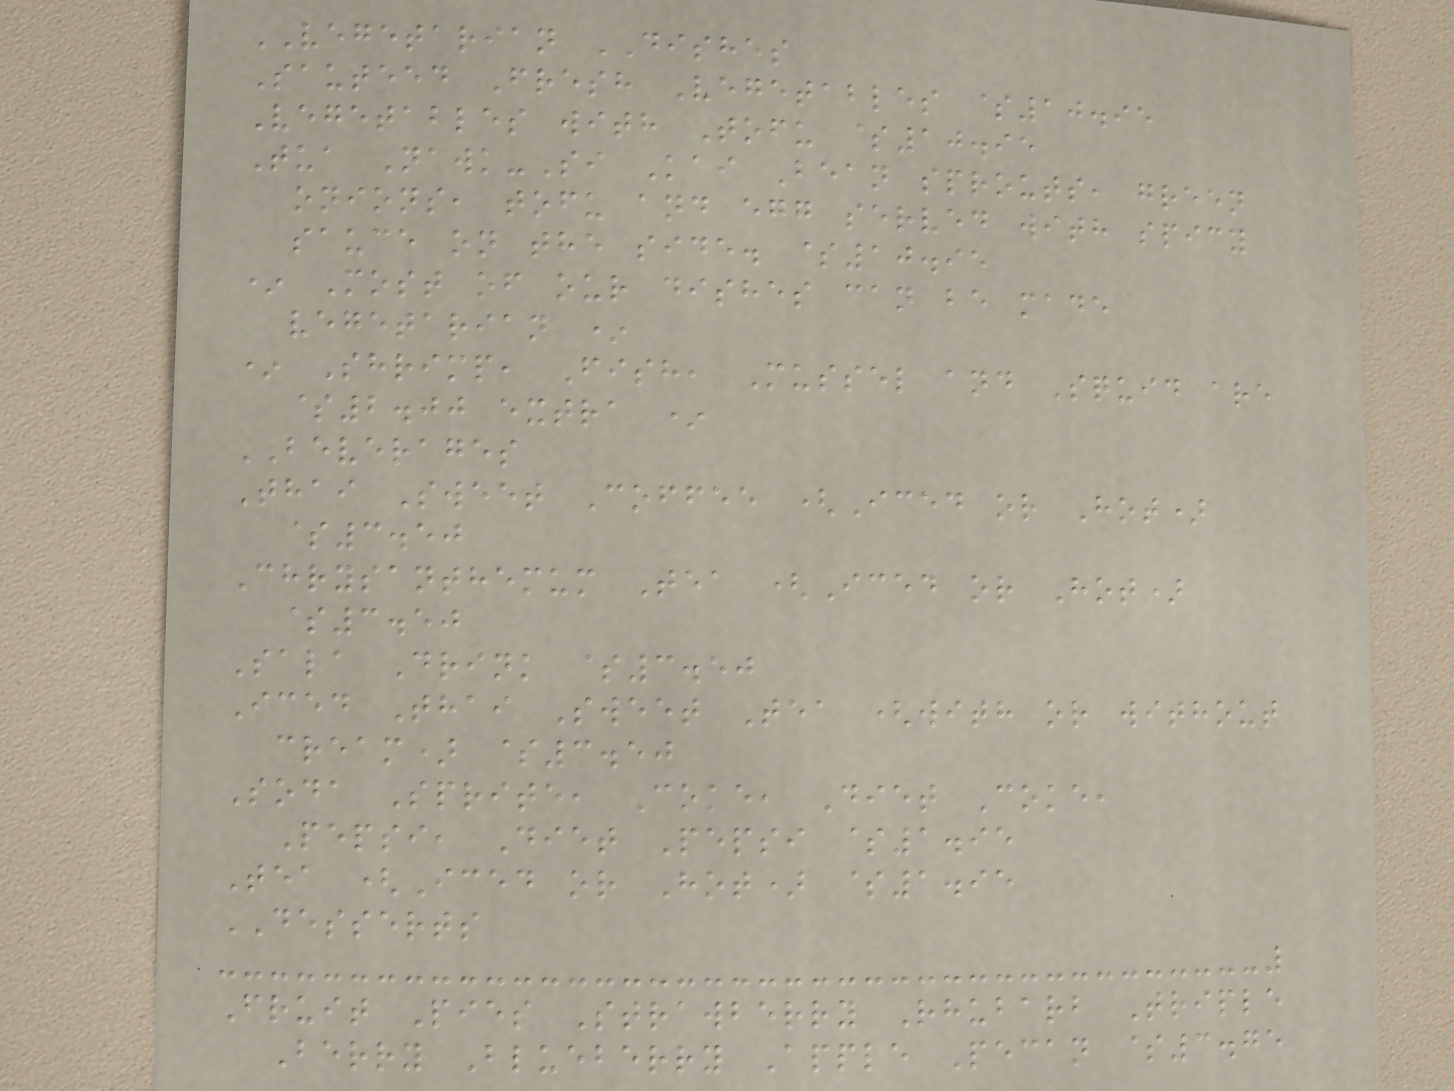VEGETARIAN DISHES
Sauteed Fresh Vegetables $10.95
Vegetables with Tofu $10.95
Tua Nawk-Si Kai Bean sprouts, green
onions, tofu and egg served with spicy
sauce on the side. $10.95
* Most of our dishes can be made
vegetarian *
* Shrimp, Fish, Mussel and Squid are
$2.00 extra *
BEVERAGES
Thai Sweet Coffee (Iced or Hot)
$3.50
Chrysanthemum Tea (Iced or Hot)
$3.50
Sala Drink $3.50
Iced Thai Sweet Tea (with or without
cream) $3.50
Soda Sprite, Coke, Diet Coke,
Pepsi, Diet Pepsi $1.95
Tea (Iced or Hot) $1.95
DESSERTS
Fruit Pies Strawberry Rhubarb Triple
Berry Blueberry Apple Pecan $3.75
